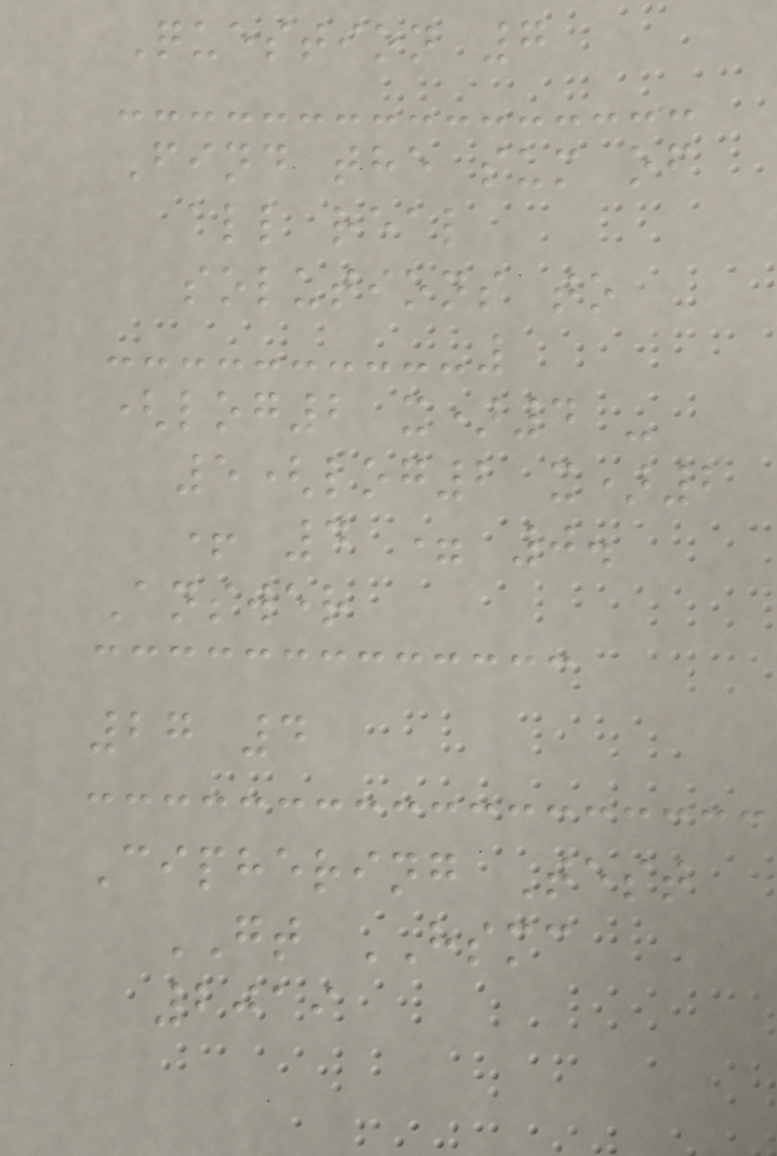Question 7
Find the sum of
all real
solutions to
(log2 x)4 -
5(log2 x)2
+ 4 = 0.
Answer
27 4
Ciphering Test
GT HSMC
2019
